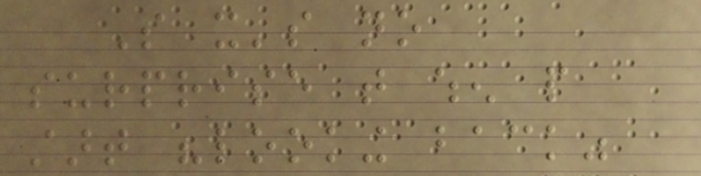So it's no
surprise that when people
start "looking back"
